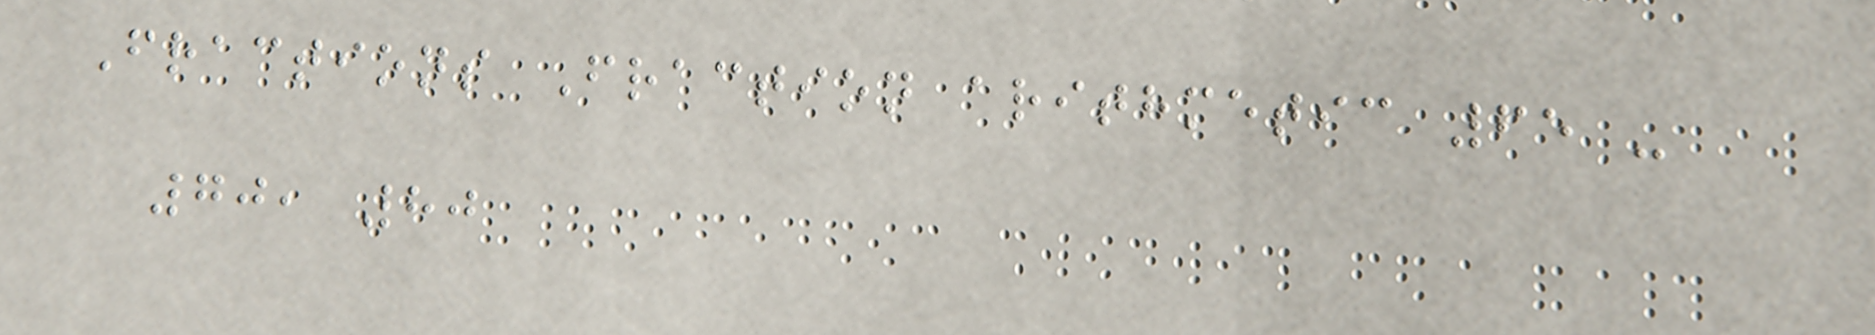Fractions Fraction arithmetic 65 -
70, 80
